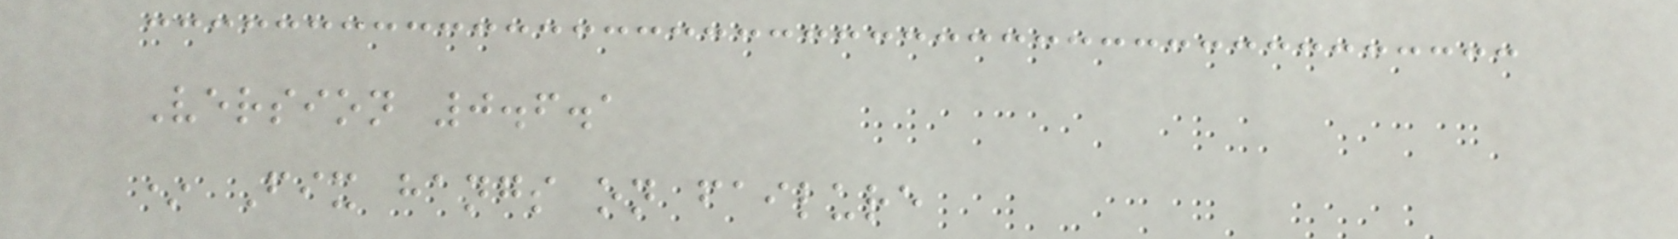Version 0.6.1
* Fix hangs on failure
